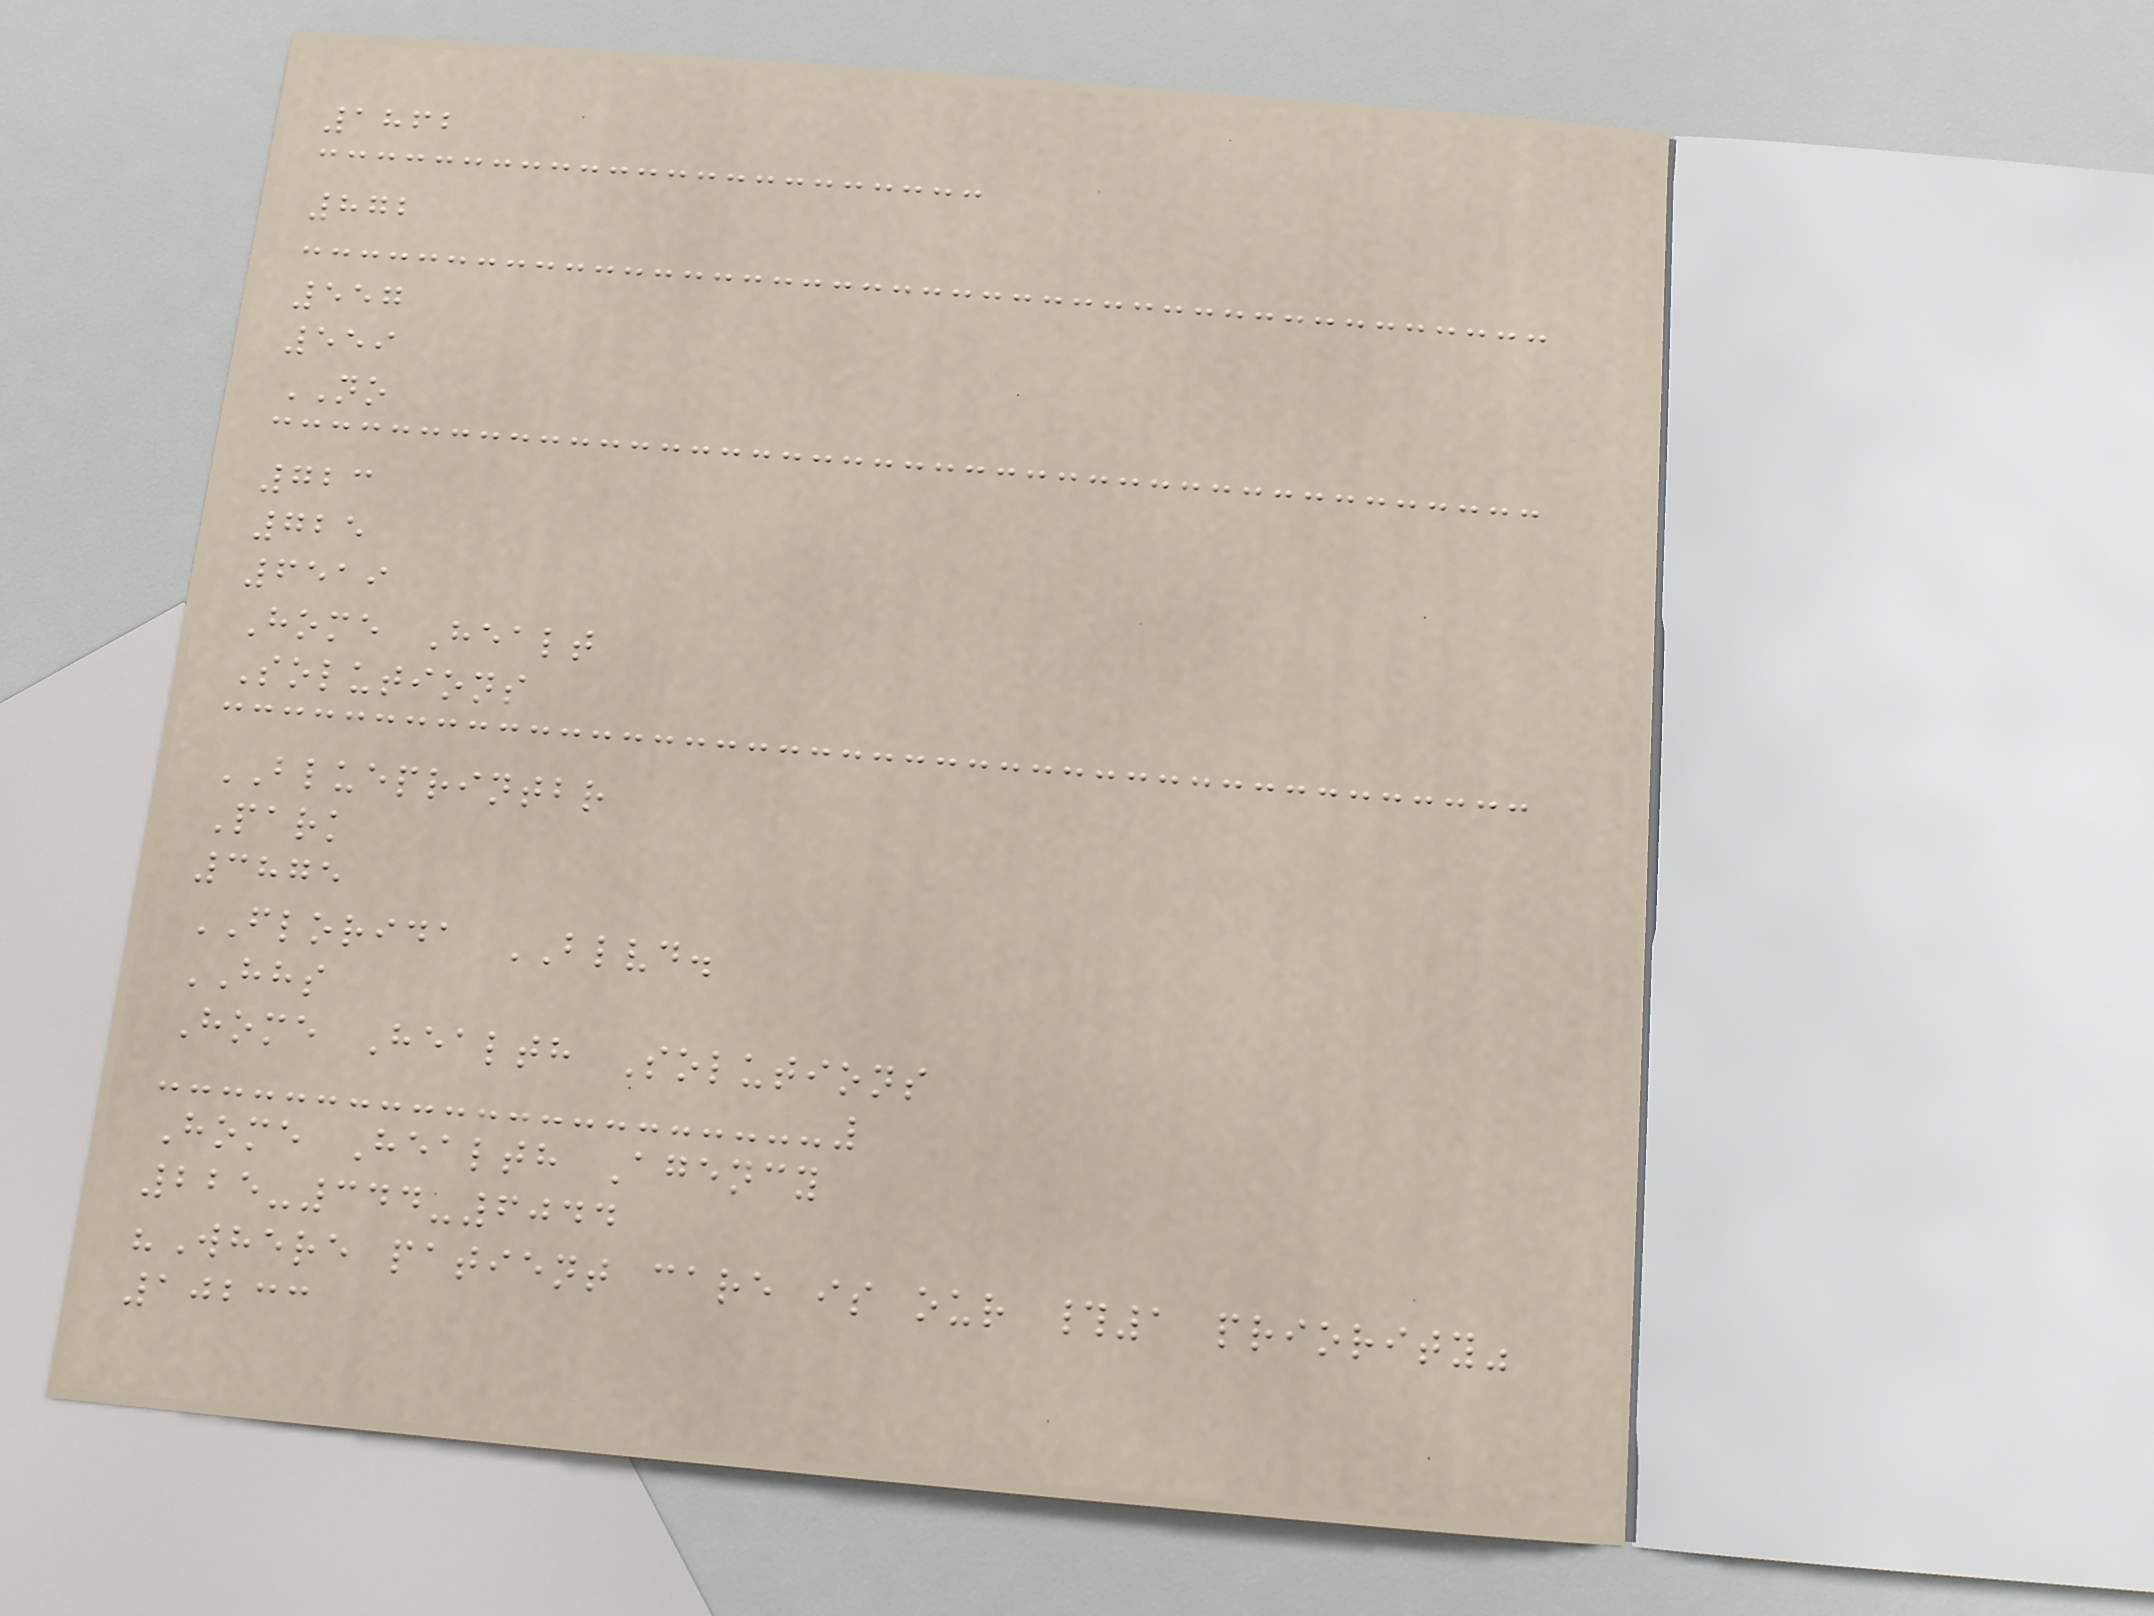1862
872
557
559
NO
723
725
6519
Home Healt
Solutions
BLUEPRINTBR
Park
3875
FLORIDA BLVD.
HHS
Home Health Solutions
Home Health Agency
225-344-6044
"Where patient care is our #1 priority"
10233
